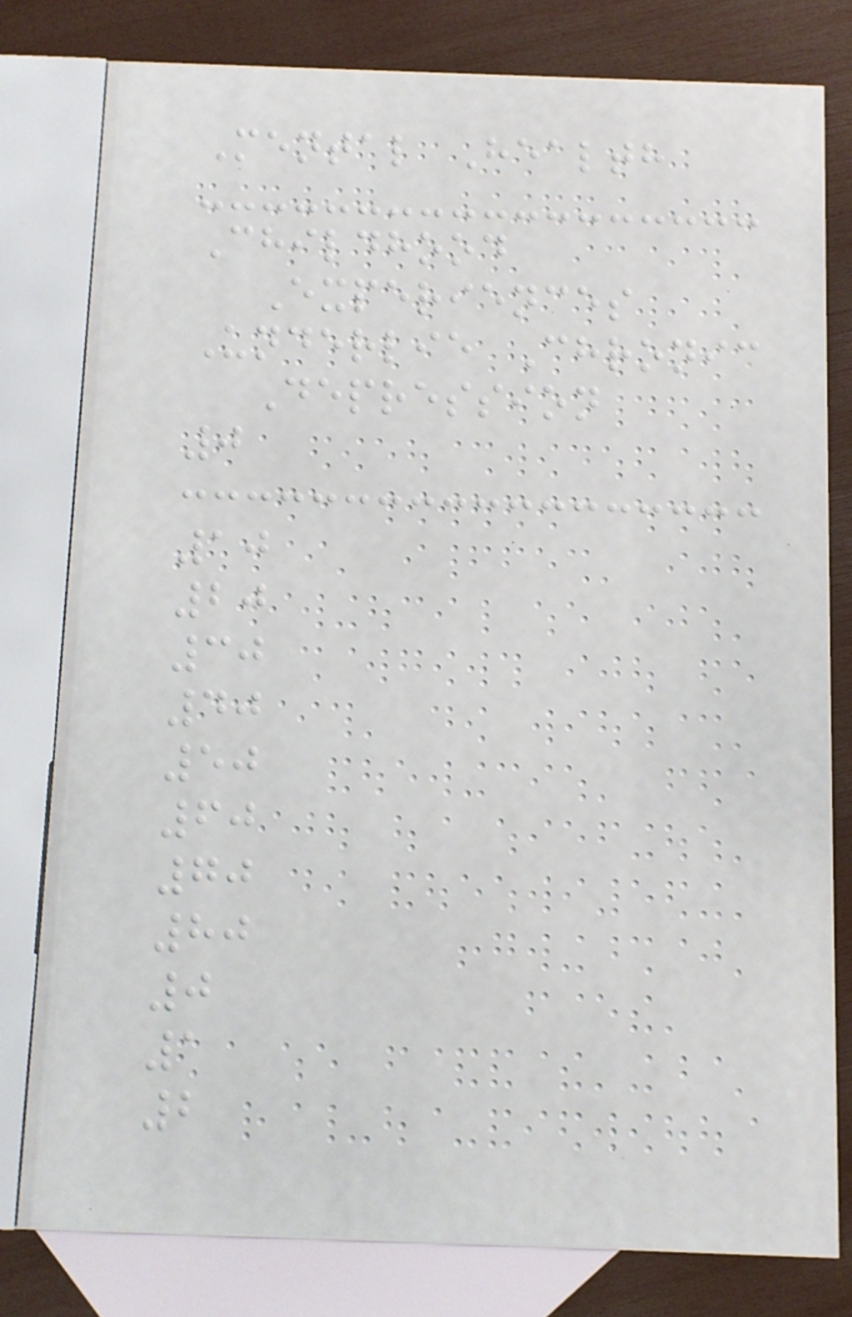Mental Health
Childhood
Experiences
Underlie Chronic
Depression
0
10
20
30
40
50
60
70
80
0
1
2
